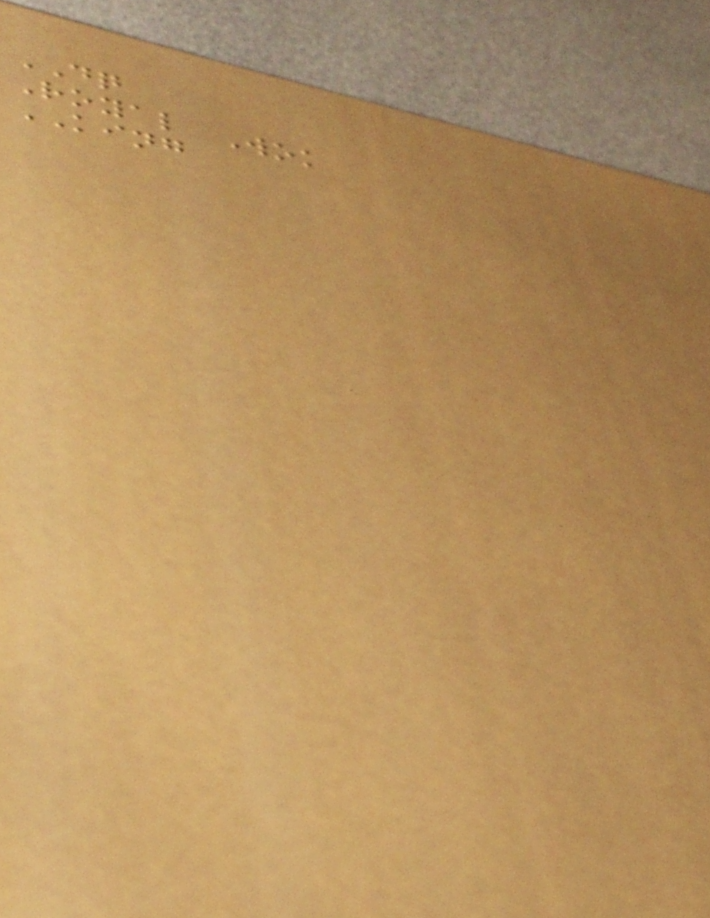DQ
Royal Wok
KING
